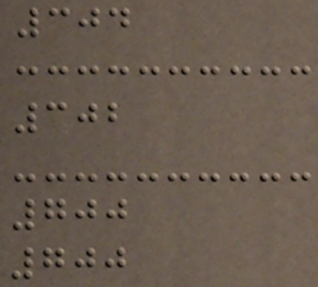304
302
700
700
